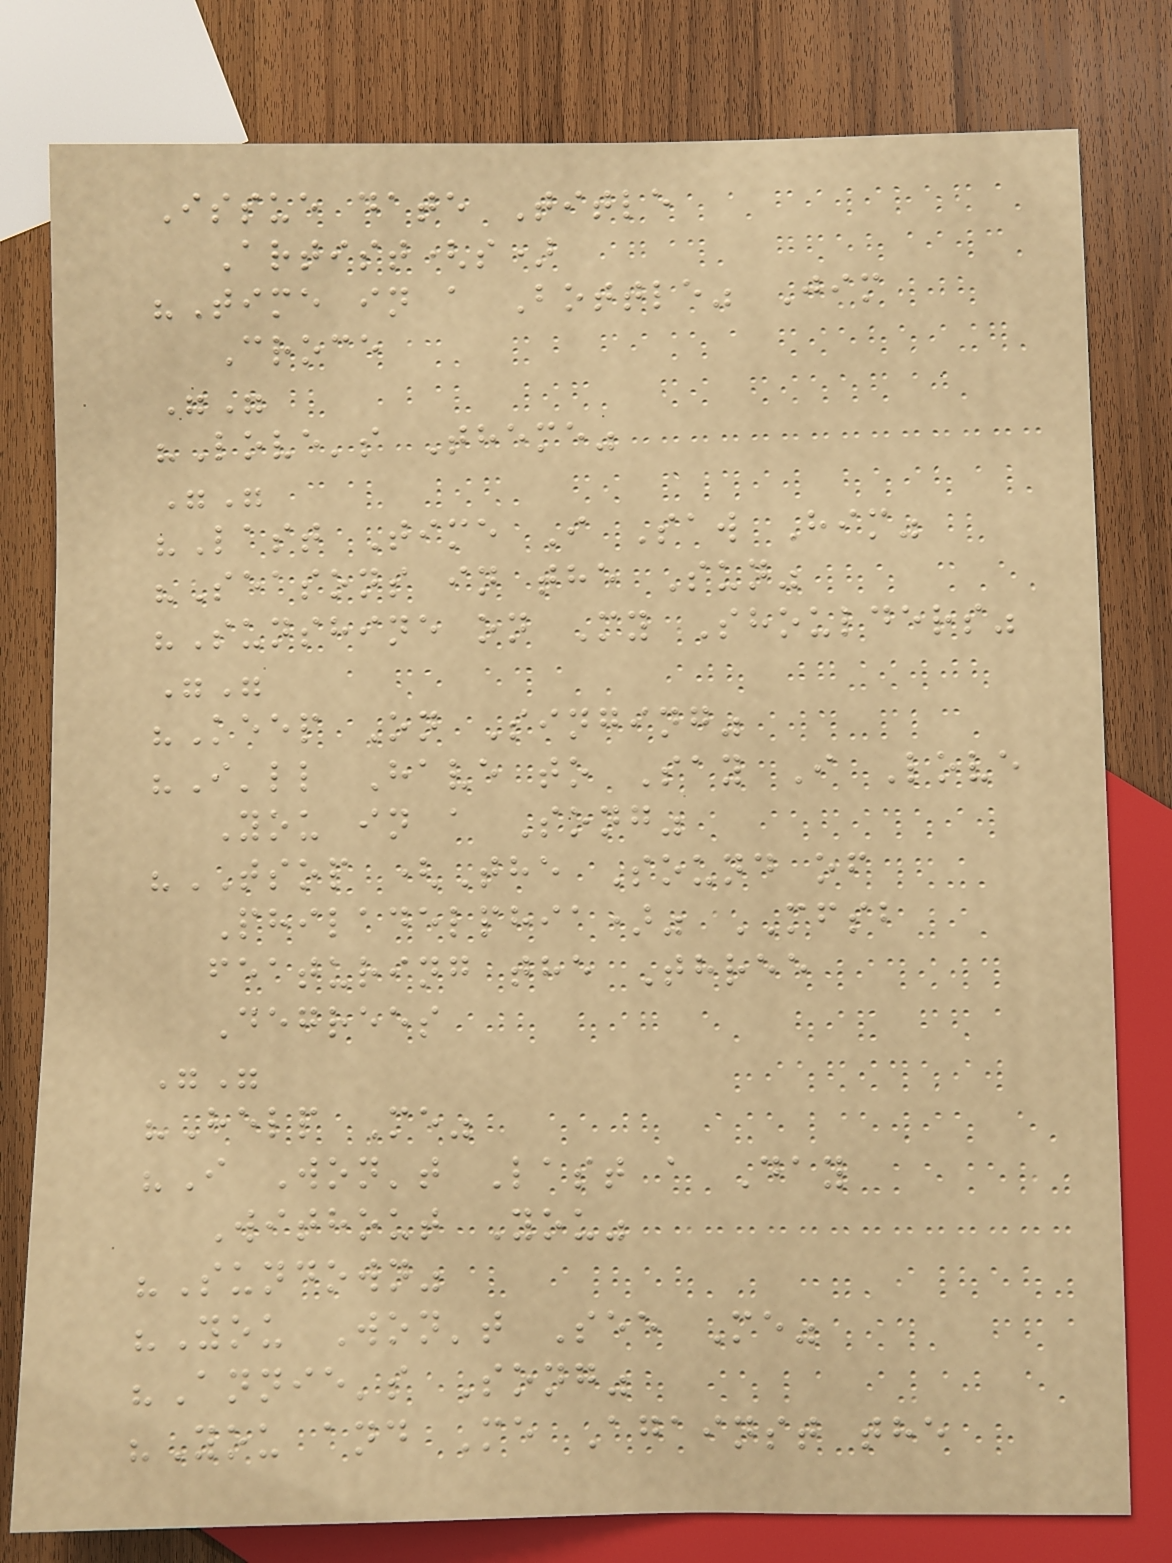Issue date Title
Artist(s)
"Time in a Bottle" Jim
Croce
""
"Love's Theme"
""
"Last Time I Saw Him"
"Seasons in the Sun"
"Sunshine on My Shoulders"
""
"Keep On Singing"
"I'll Have to Say I Love
You in a Song"
"TSOP (The Sound of
Philadelphia)" MFSB
featuring the Three
Degrees
""
"Help Me"
"I Won't Last a Day
Without You"
"Sundown"
"You Won't See Me"
"Annie's Song"
"You and Me Against the
